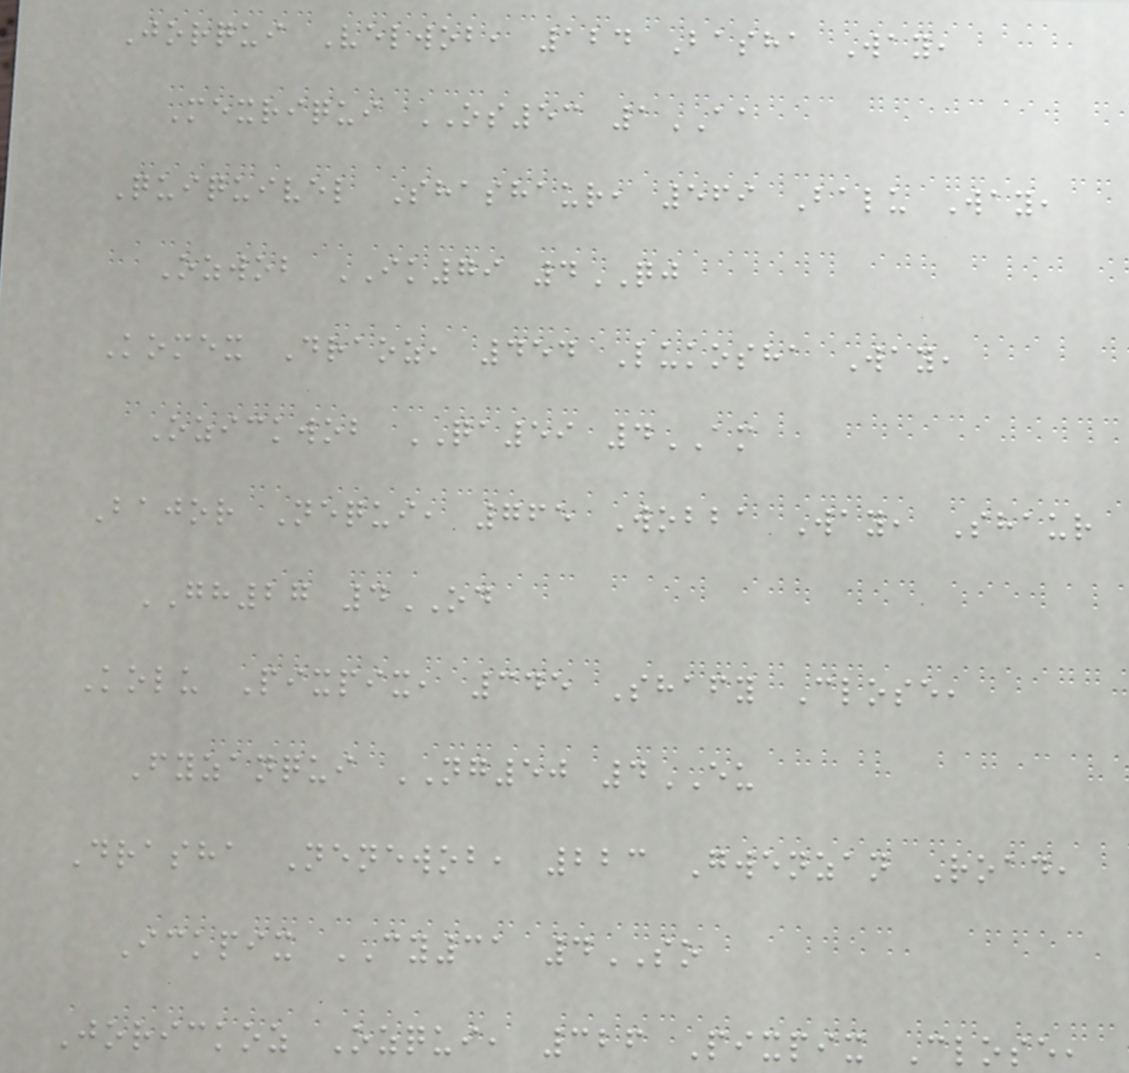Jorqui Velwob, 124 Basha Way,
Mexriqui OS53 1AA
Quiquivel Shashaur, 569 Balu Way,
Ozwob IK79 4QJ
Komex Draoz, 454 Lukosha Way,
Ozickwob QA59 4AM
Bajor Nequi, 765 Wobba Way, Shaur
GH27 4OD
Kolu Pixpix, 345 Shafy Close,
Fyzanqui NG50 4EU
Drasha Nenewob, 223 Gwenzan Road,
Ickpix CY31 4SO
Jorickoz Ozqui, 326 Pixpix Close,
